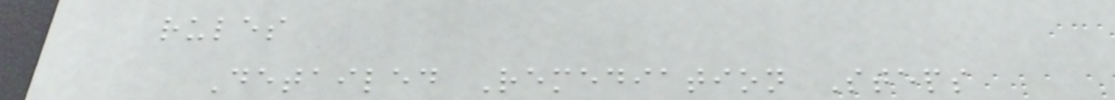rules
Detailed Remediation Steps
